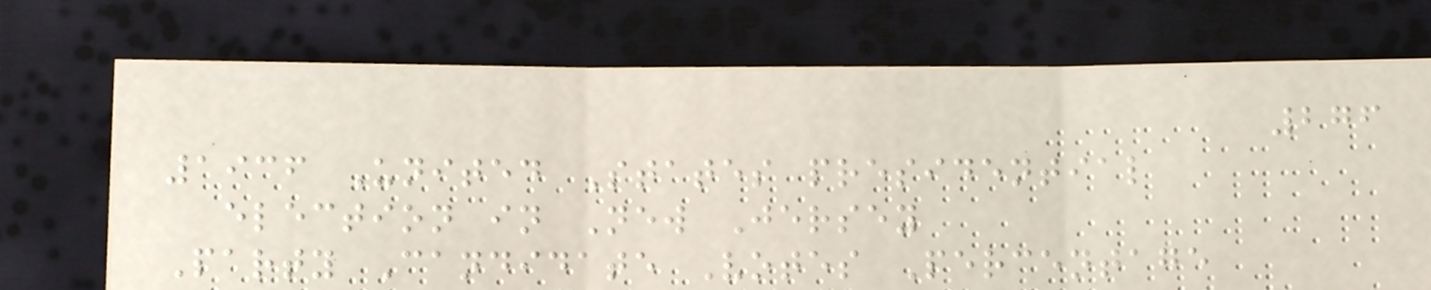276
1936 United States presidential
election in New Jersey
Party Candidate Votes Percentage
